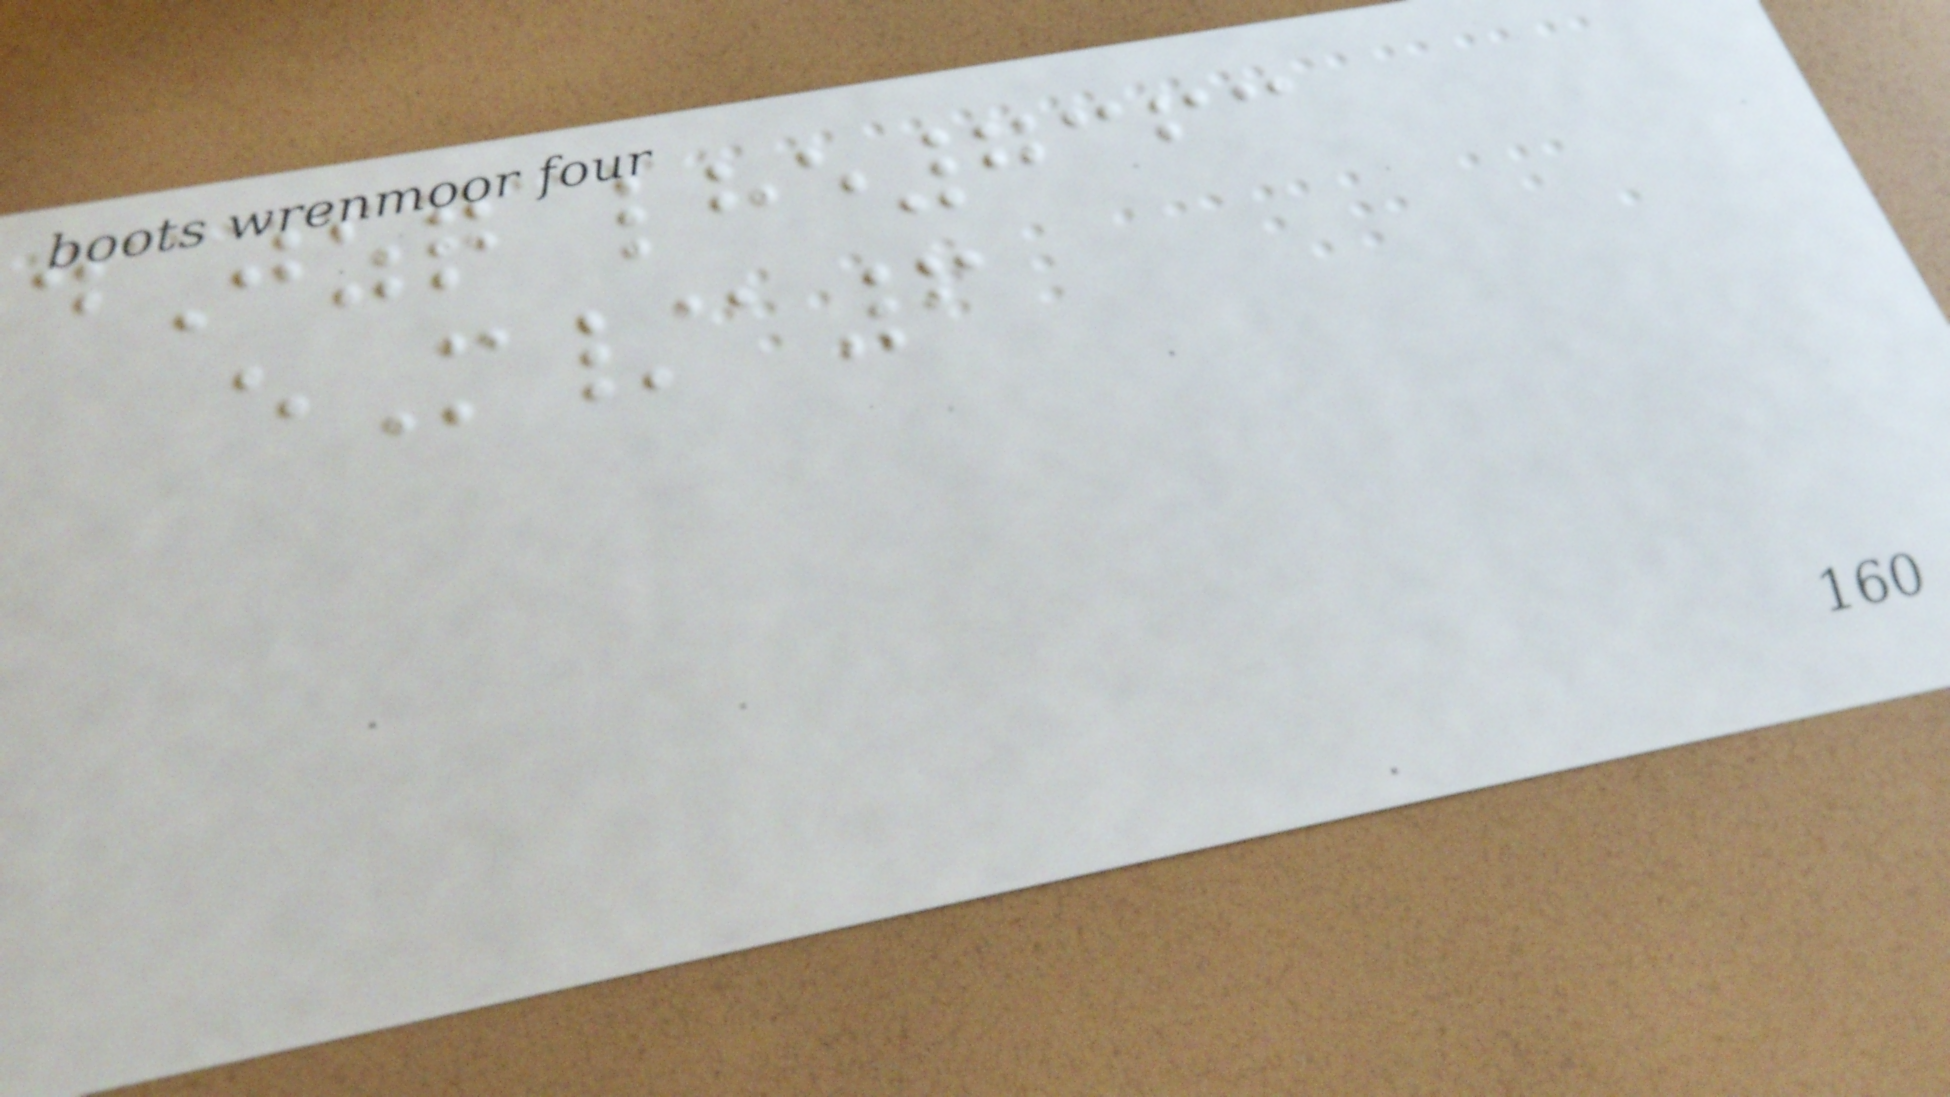dJzq lhe7363
eM/a6
